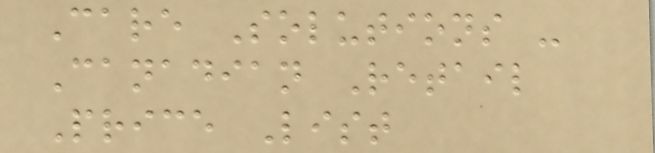Care Solutions -
Canadian Retail
Price List
